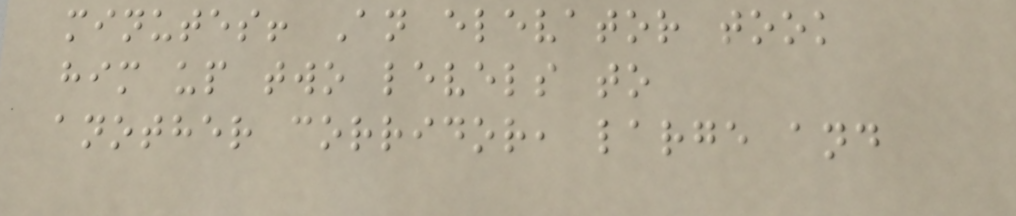minutes! An elevator took
him up two levels to
another corridor, large and
